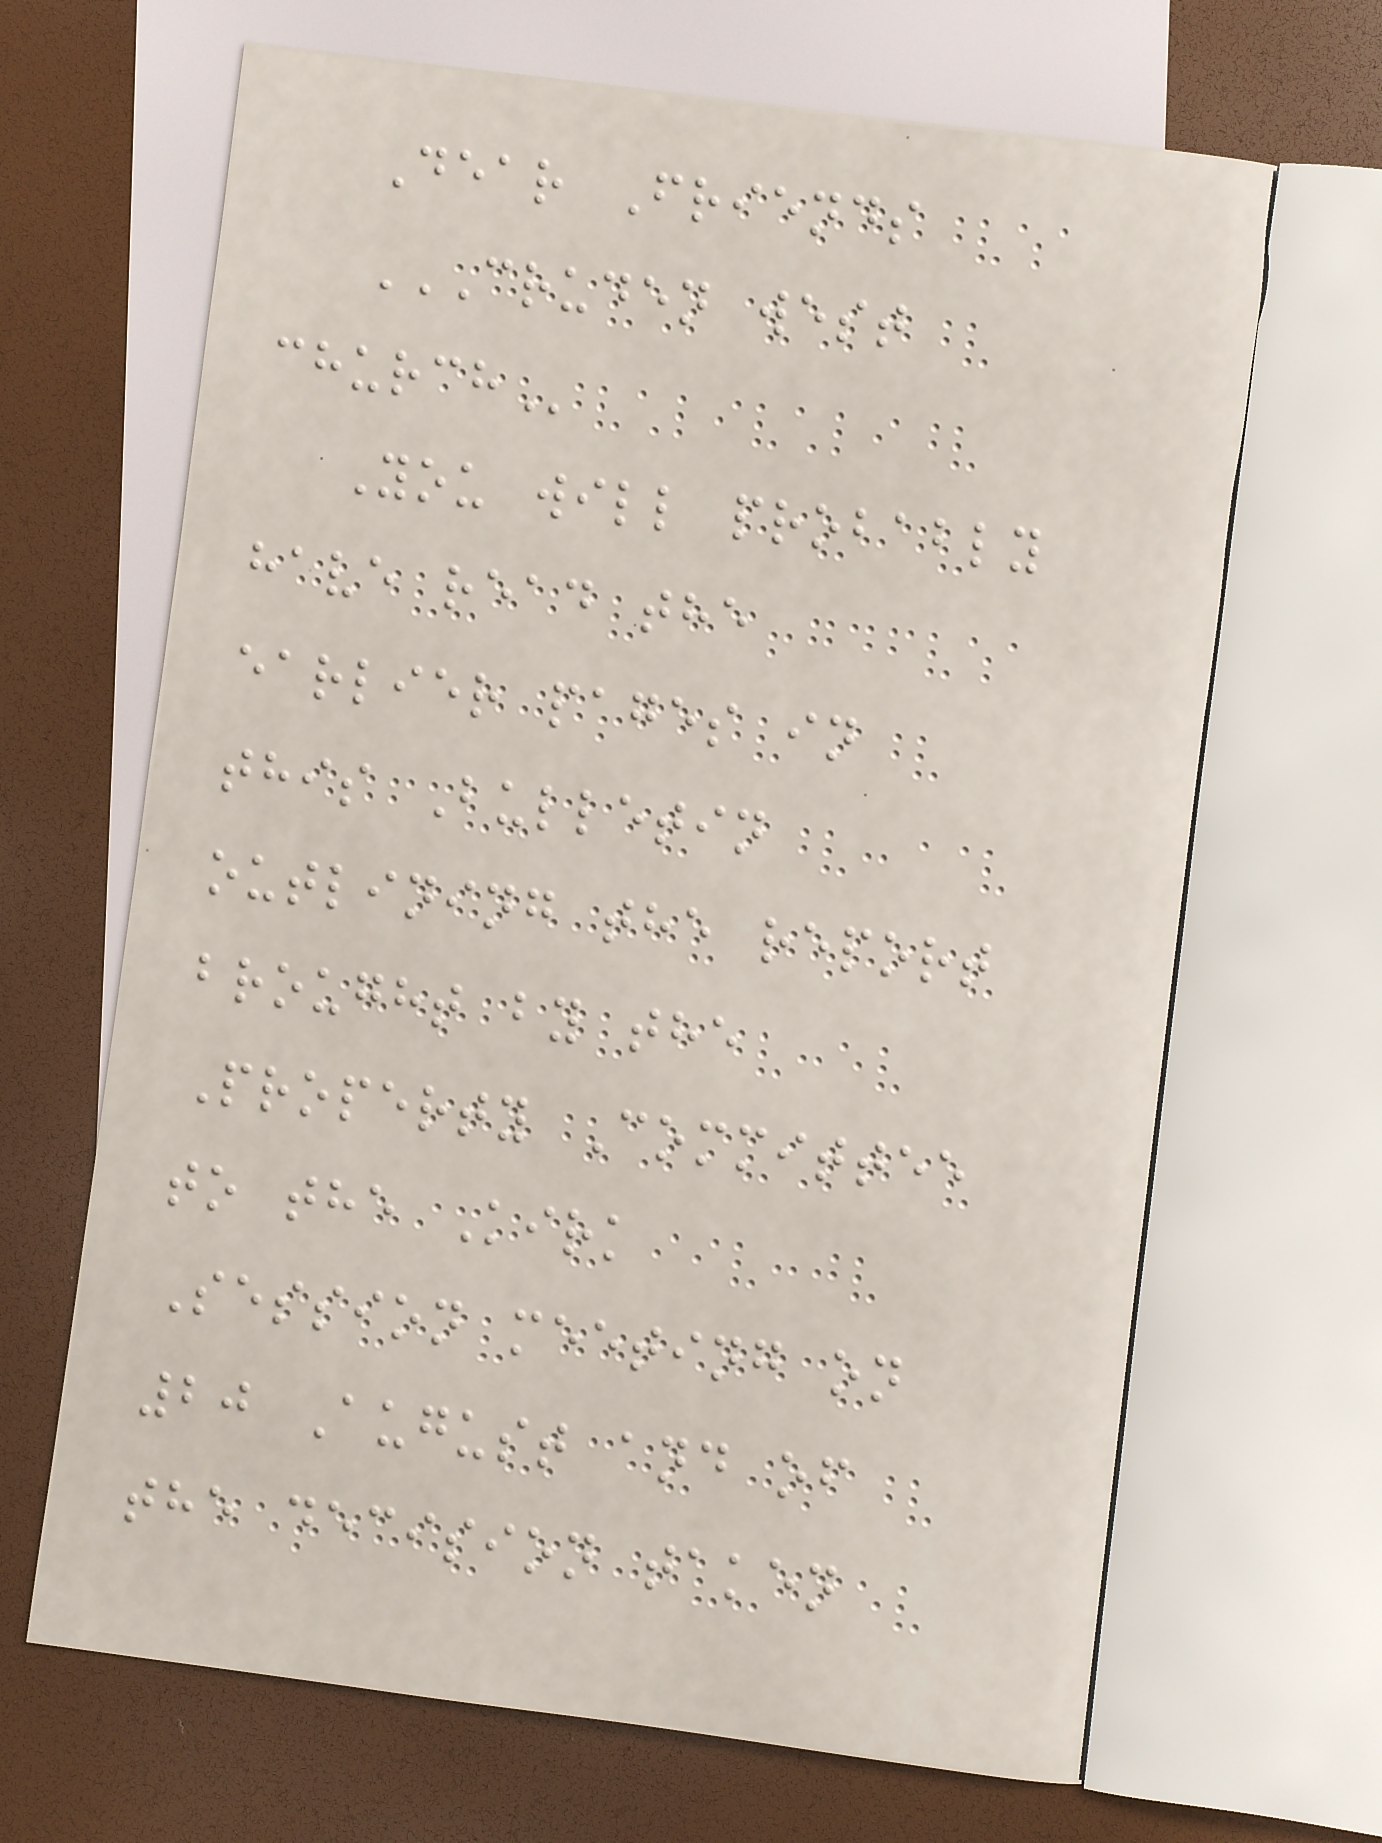Dear Friends
CRUDEN WEST
CHURCH
You will probably
have read the
earlier pages in
this Bulletin
outlining the report
brought by the
Property Committee
to the Kirk
Session meeting on
20 August and of
the decision taken
